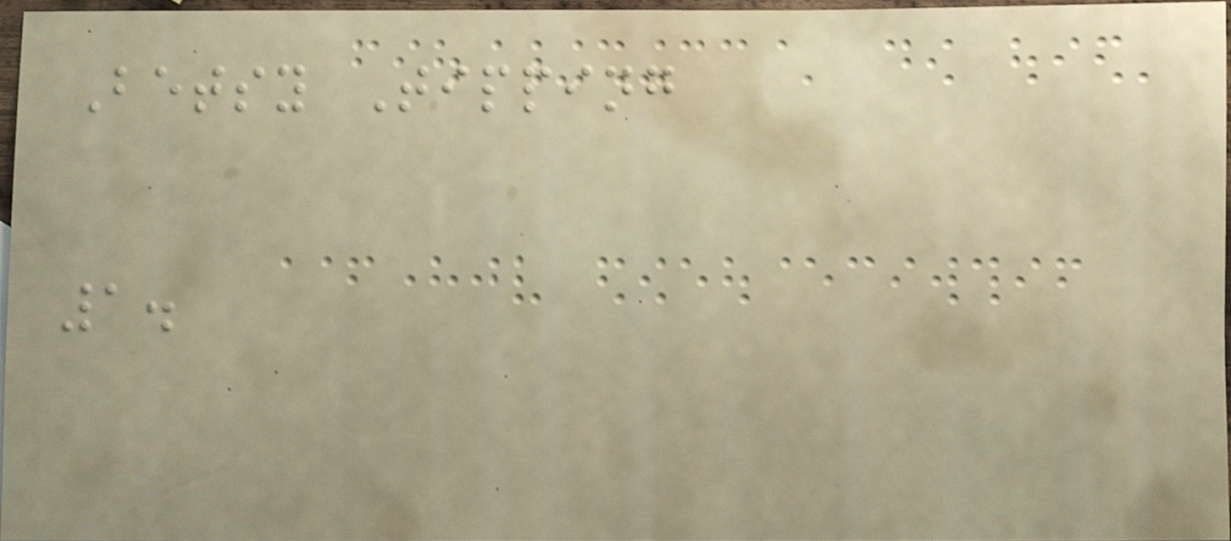Betsy Tipping
1.
